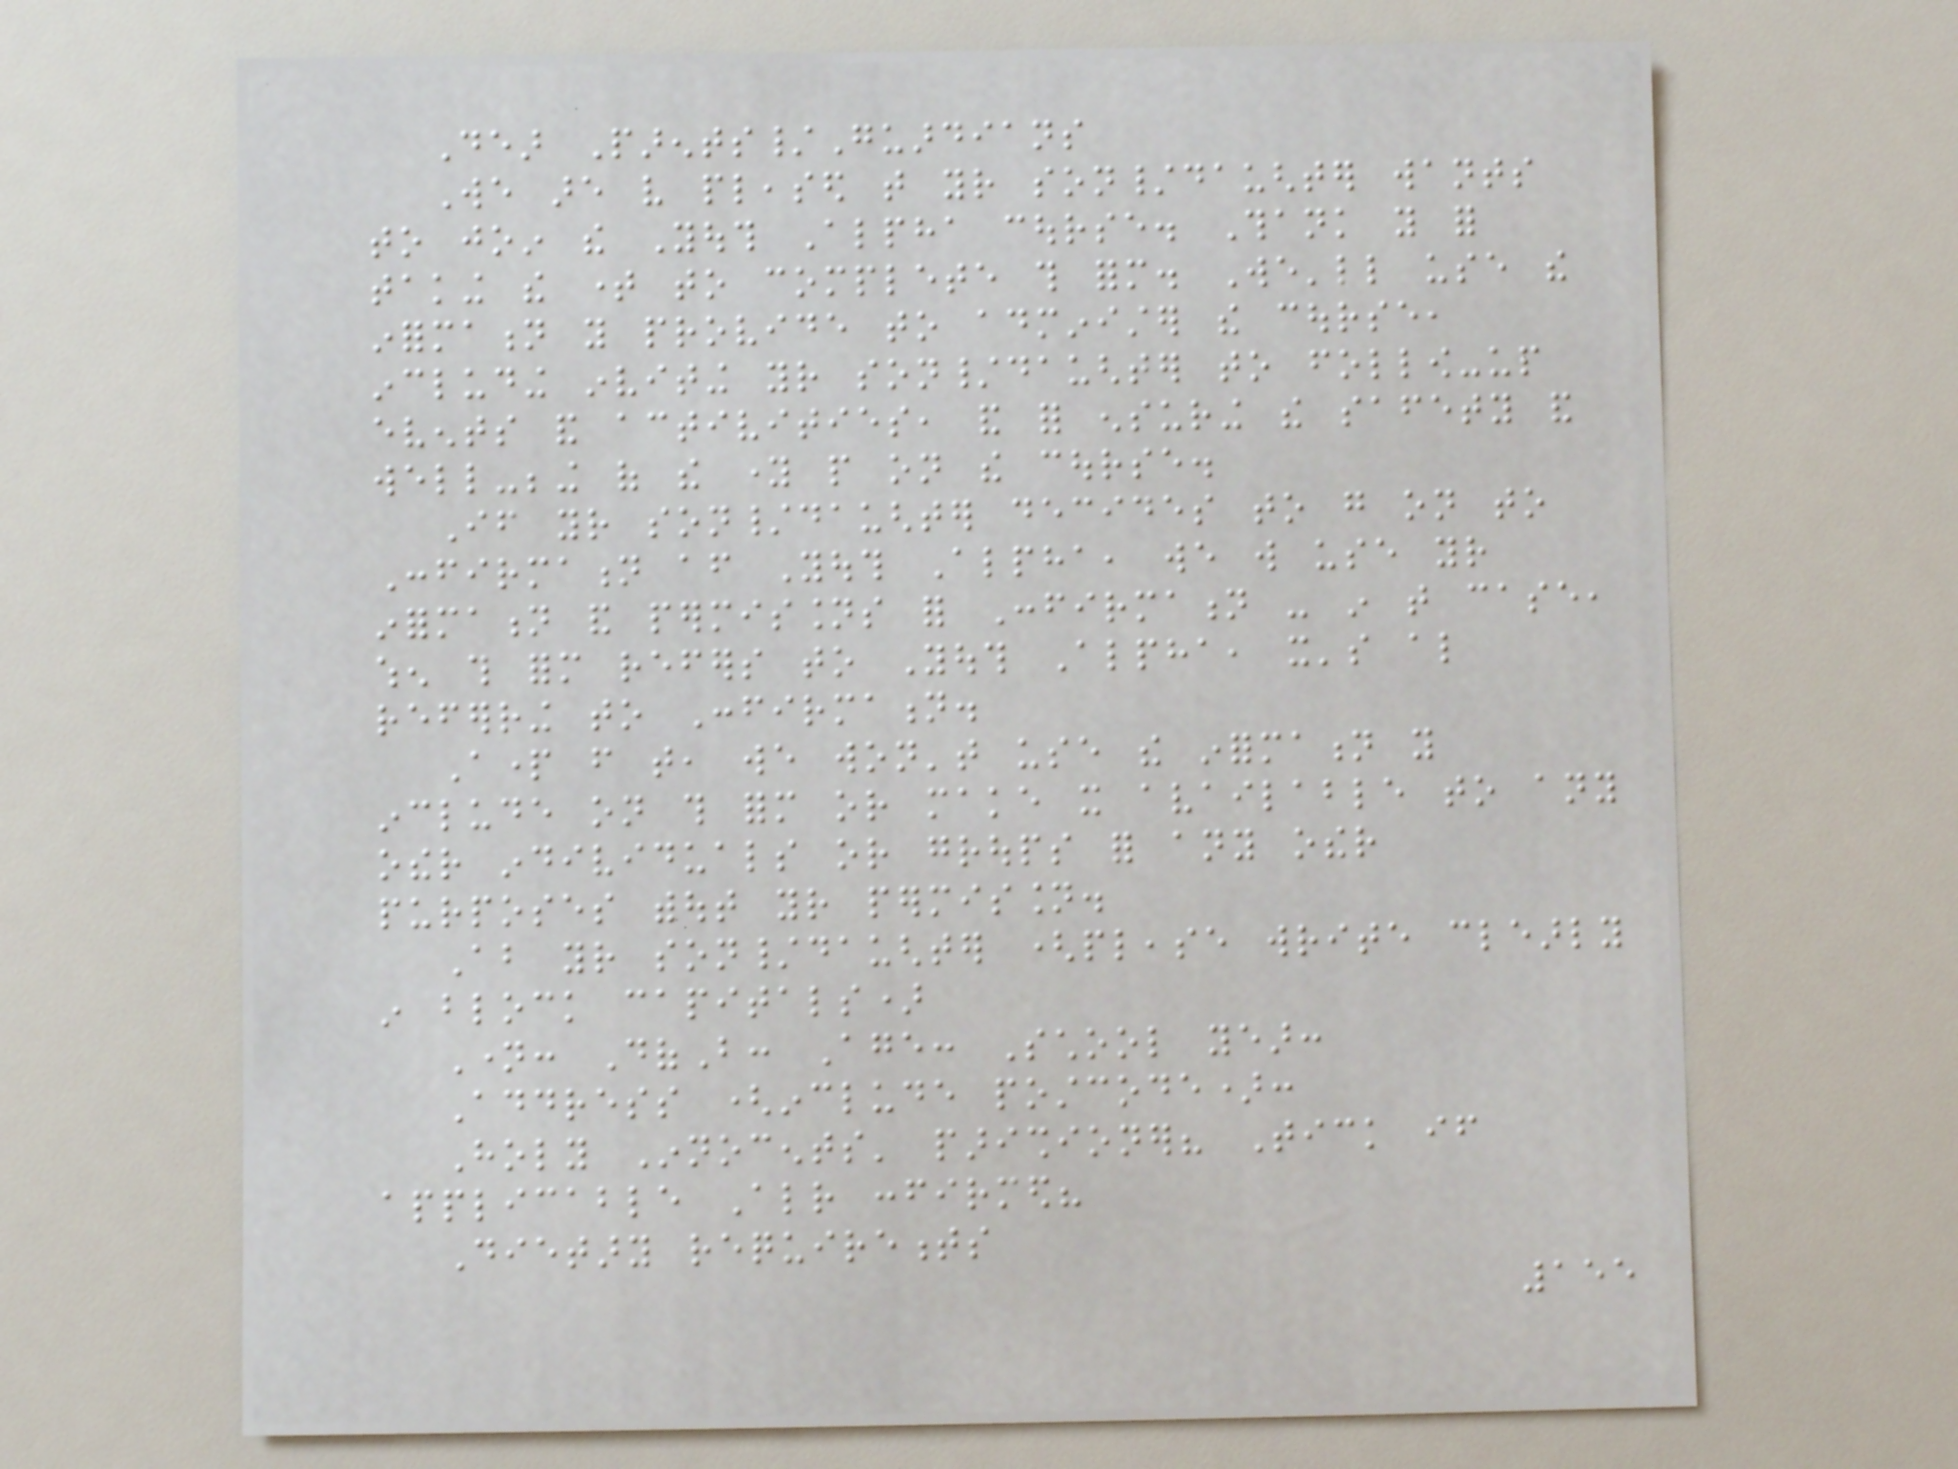Dear Parents/Guardians
We are very pleased that your son/daughter wants
to join the Youth Alpha course. Thank you for
taking the time to complete this form. We'll use the
information you provide to administer the course,
including inviting your son/daughter to follow-up
events and activities, and for ensuring the safety and
well-being of the young people on the course.
If your son/daughter decides to go on to
Confirmation after Youth Alpha, we will use your
information and permissions for Confirmation - in that case,
when this form refers to Youth Alpha, it's also
referring to Confirmation.
Apart from that, we won't use the information you
include on this form or make it available to any
other individuals or groups for any other
purposes without your permission.
About your son/daughter (please write clearly
in block capitals)
Name: DofB: Age: School year:
Address (include postcode):
Holy Innocents' parishioner? Tick if
applicable Already confirmed?
Dietary requirements
155
